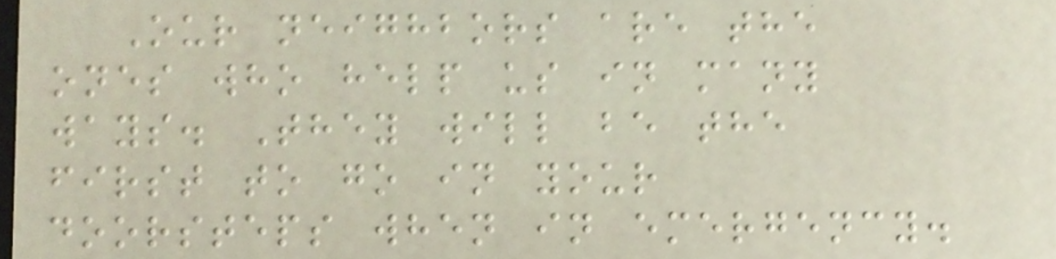Our neighbors are the
ones who help us in many
ways. They will be the
first to go in your
doorsteps when in emergency.
